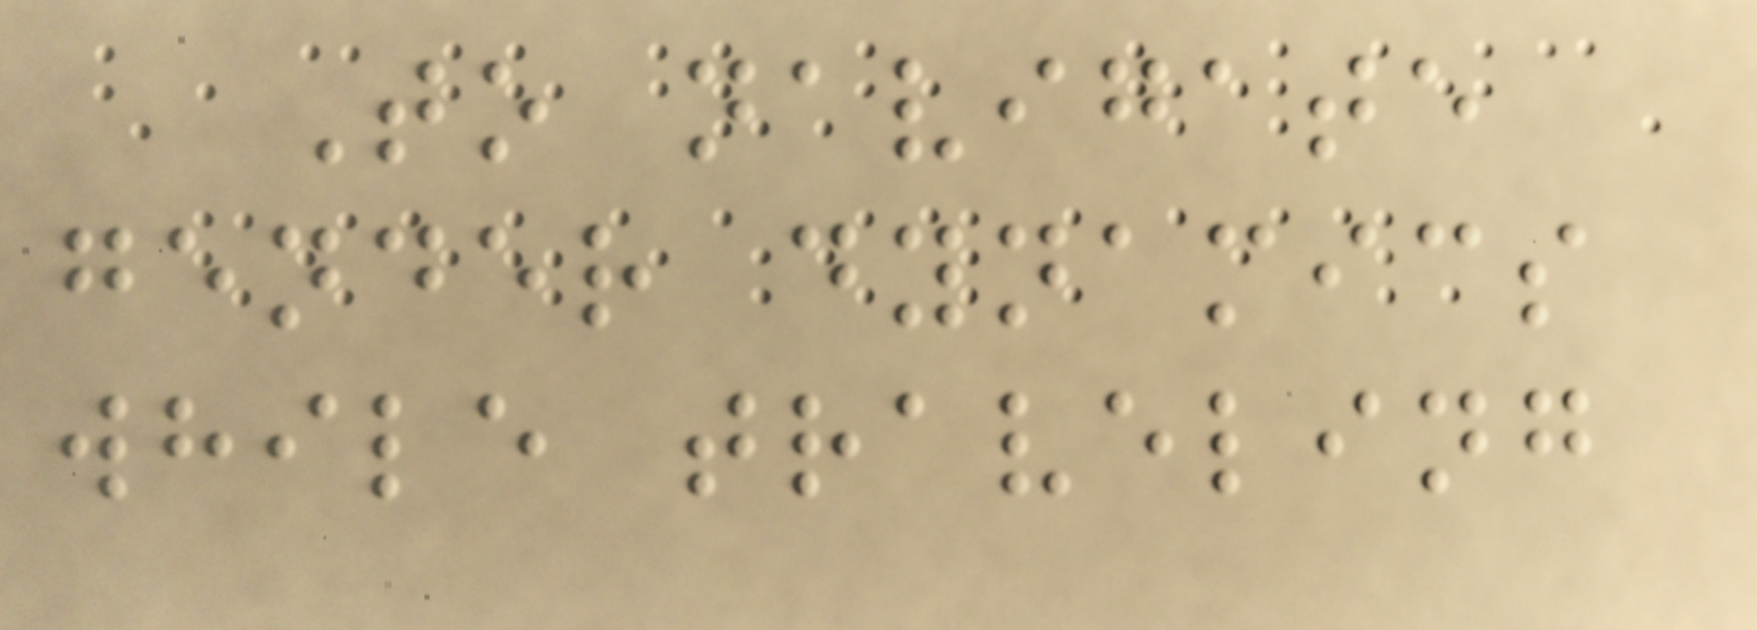To navigate
gender dynamics
while traveling
